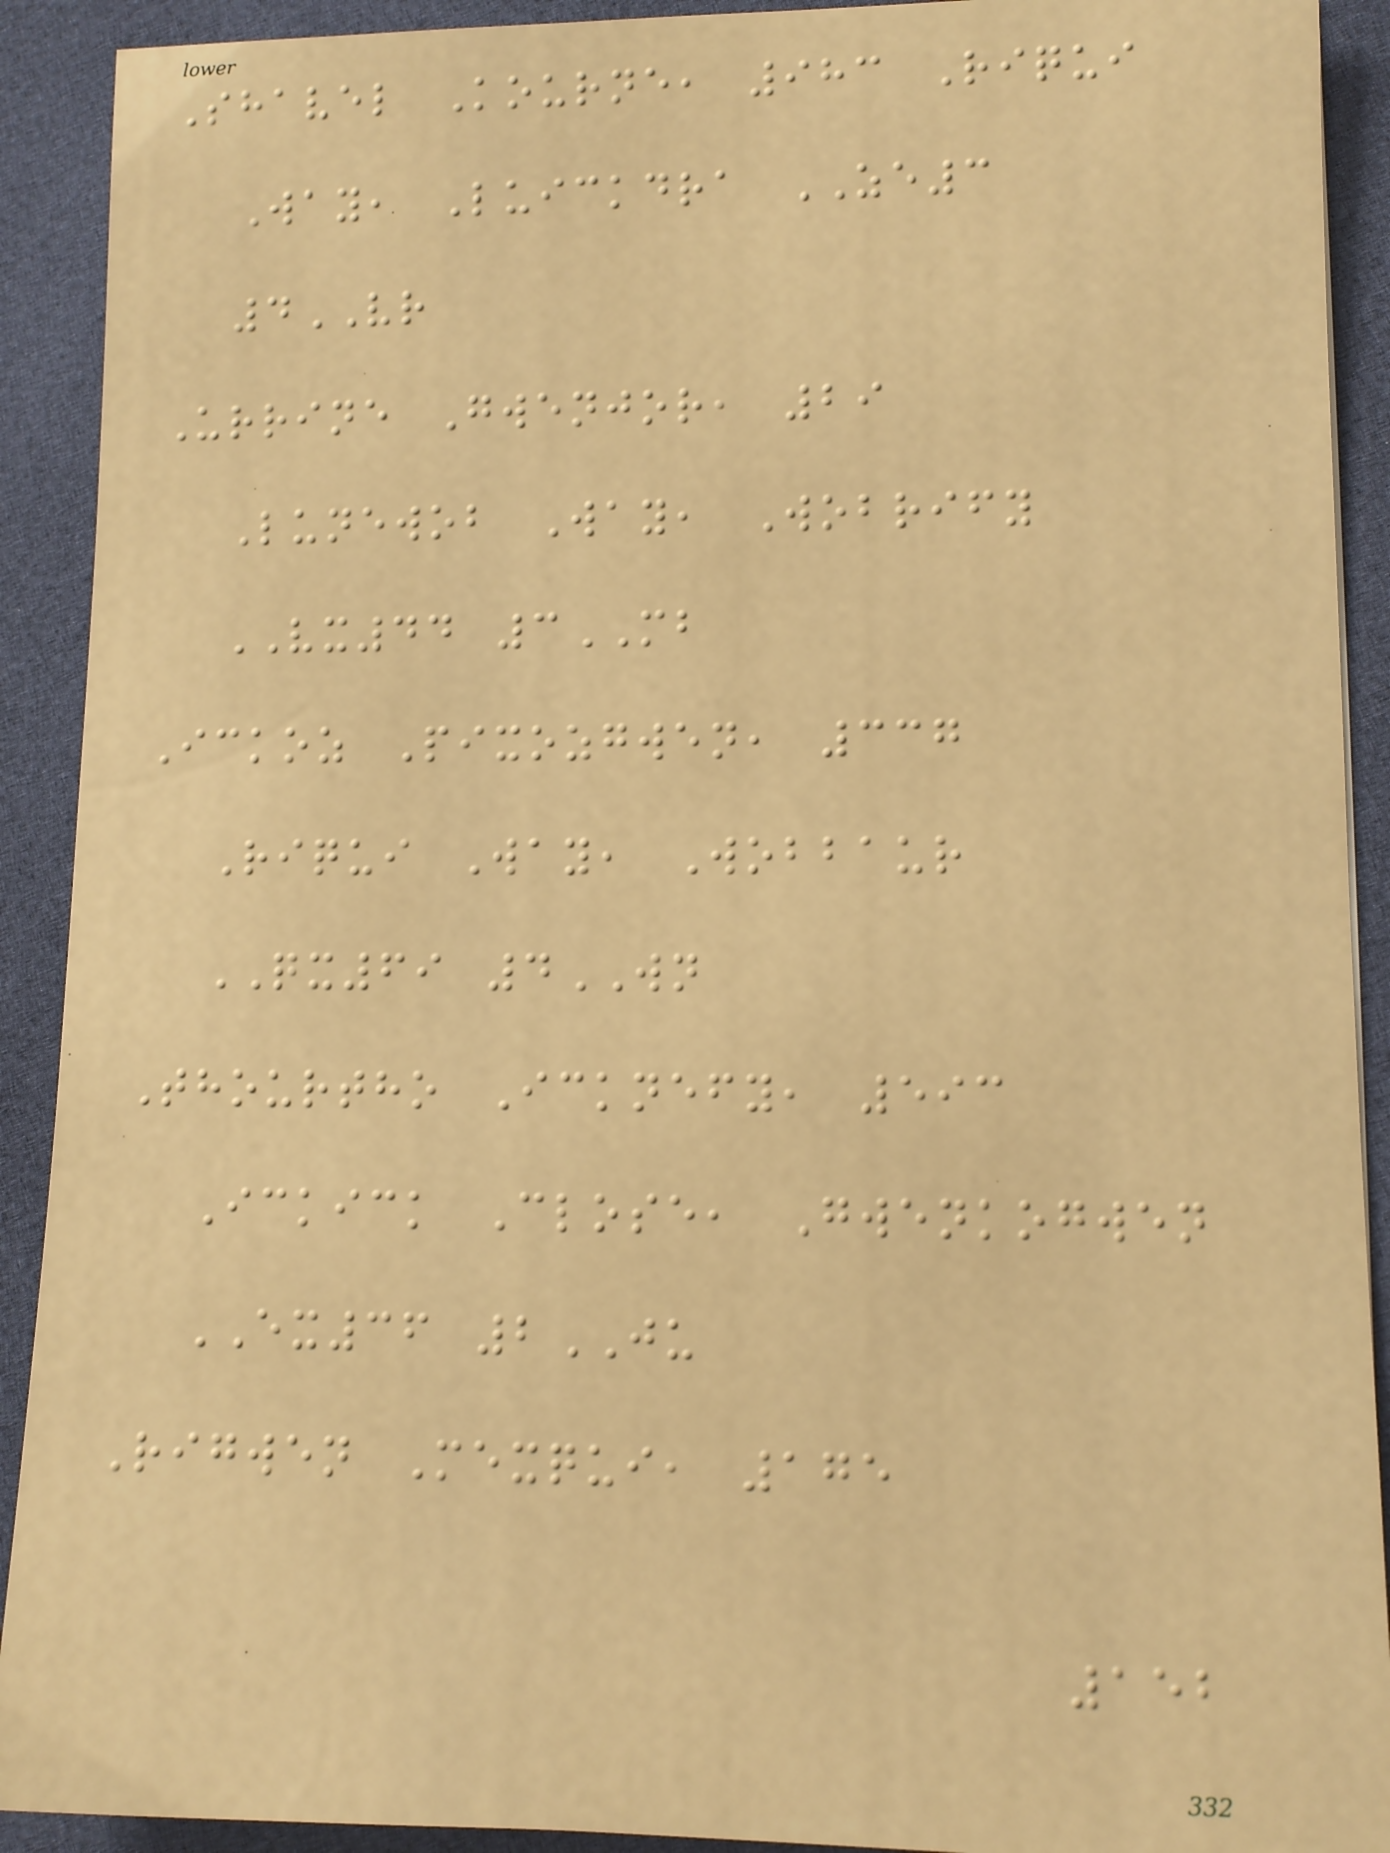Shavel Kourne, 983 Riqui
Way, Luickdra ZE3
4VR
Urrine Gwenjor, 29
Lunewob Way, Wobrify
VX44 3MB
Ickoz Pixozgwen, 337
Riqui Way, Wobbaur
QX69 4WN
Thourtho Icknefy, 593
Ickick Close, Gwenkogwen
EX36 2JU
Rigwen Mexqui, 175
152
